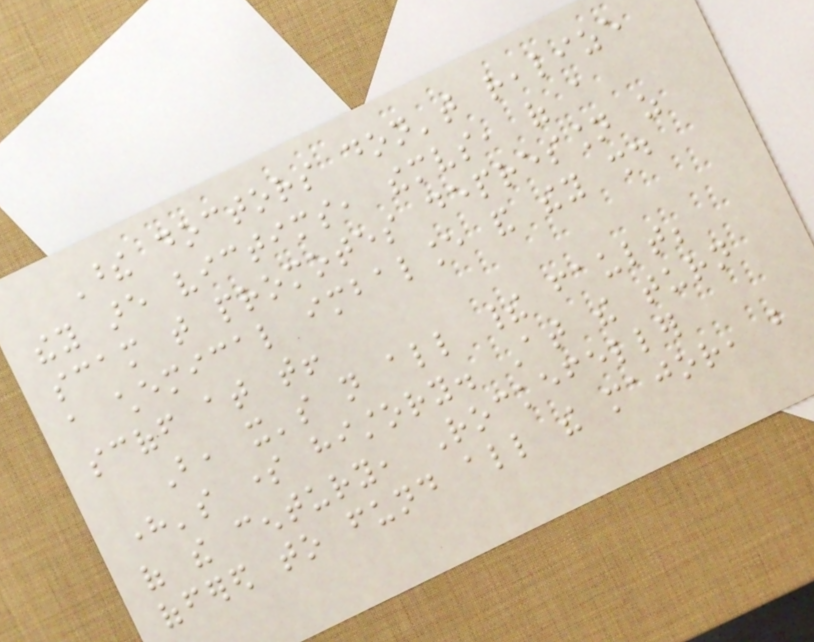These doctors don't realize
they are victims, themselves, of a
scam that promotes depression as
a chemical imbalance and they should
scoff at that!
But, it's not all their fault;
here's some history. At the turn
of the century, Rockefeller
offered to fund all the major, but
